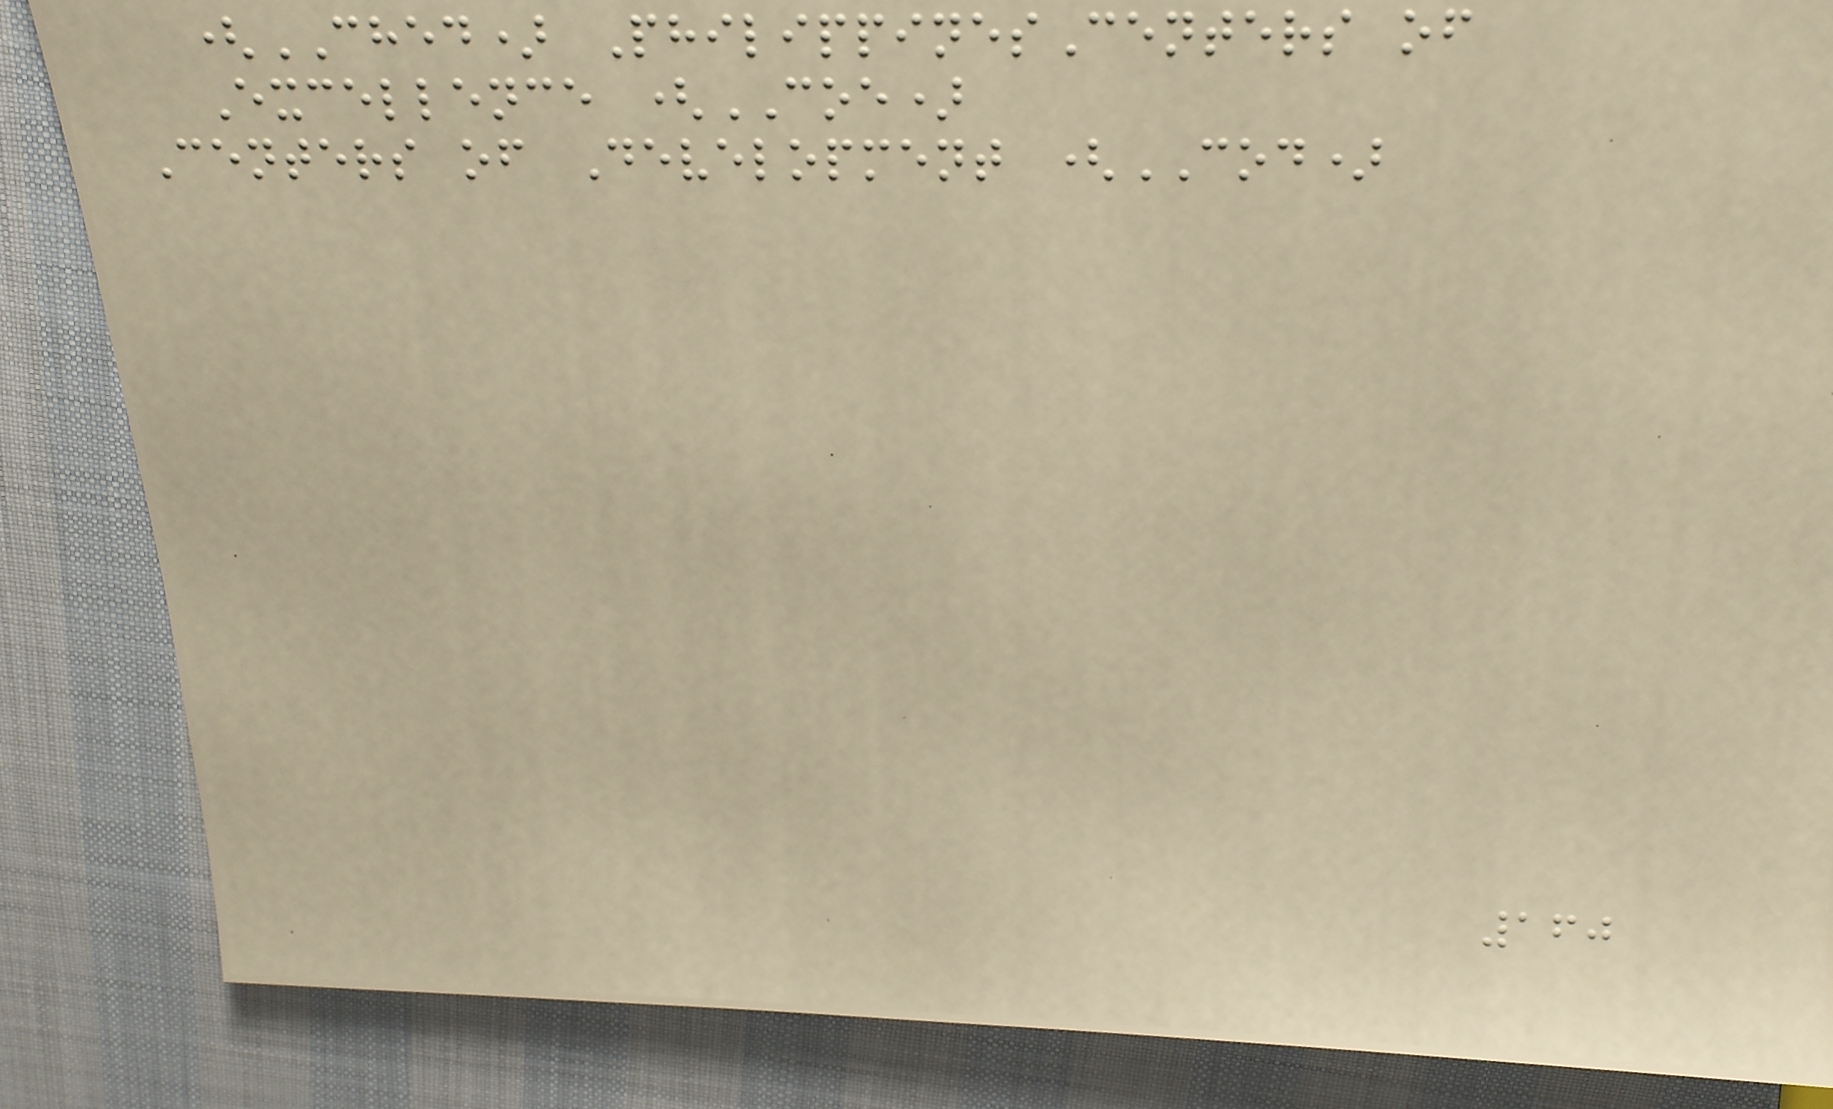(CHED) PhilippinesCenters of
Excellence (COE)
Centers of Development (COD)
160
